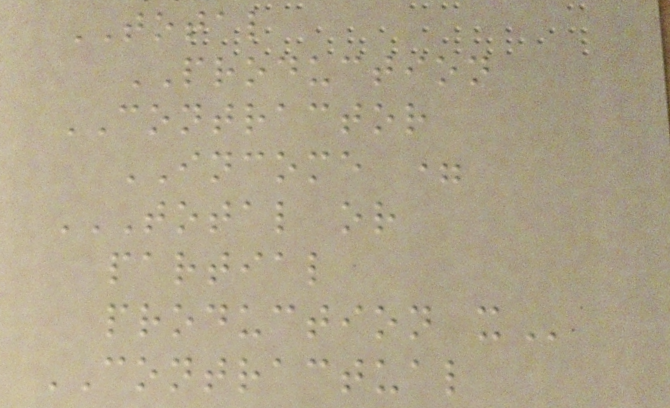TOTAL
PRODUCTION
CONTRACTOR
INCOME =
TOTAL OR
PARTIAL
PRODUCTION X
CONTRACTUAL
